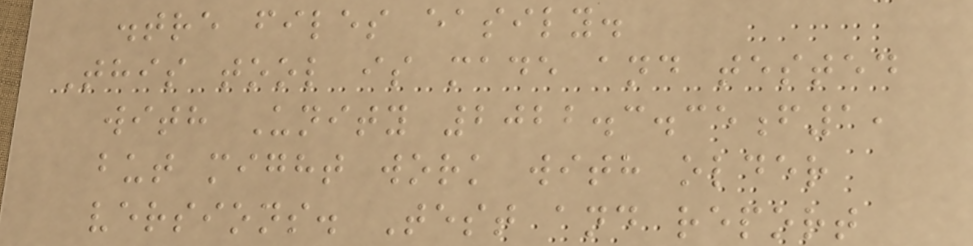.tre files easily.
This tool is made and tested
with Unity 2022.3.35f1,
but might work with older
versions. Test and report
